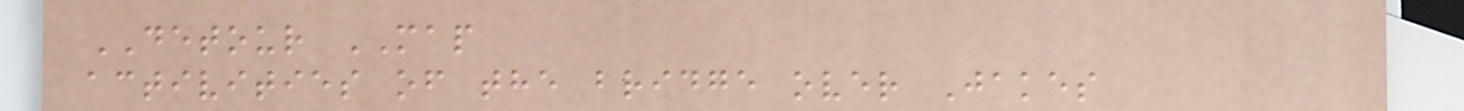DETOUR MAP
activities of the bridge over Jakes
